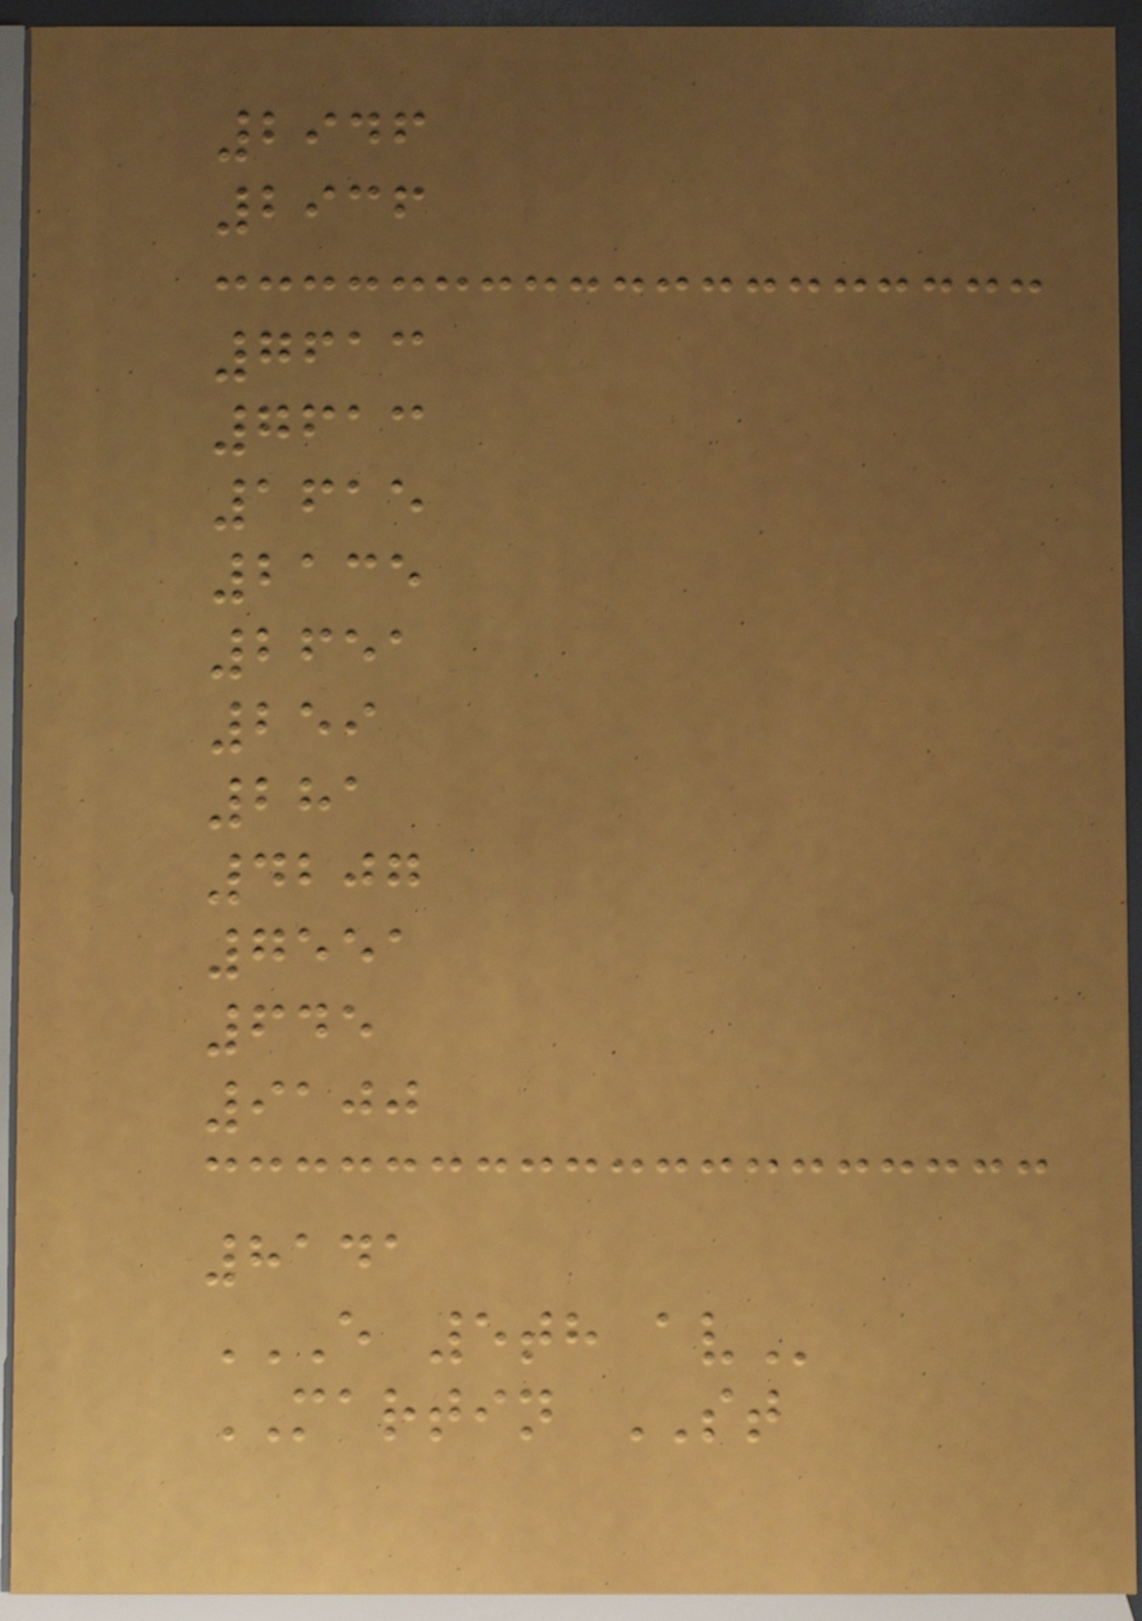2946
2936
7613
7613
1615
2135
2651
259
281
4207
7551
645
9100
8141
E 5TH AV
MARTIN ST
